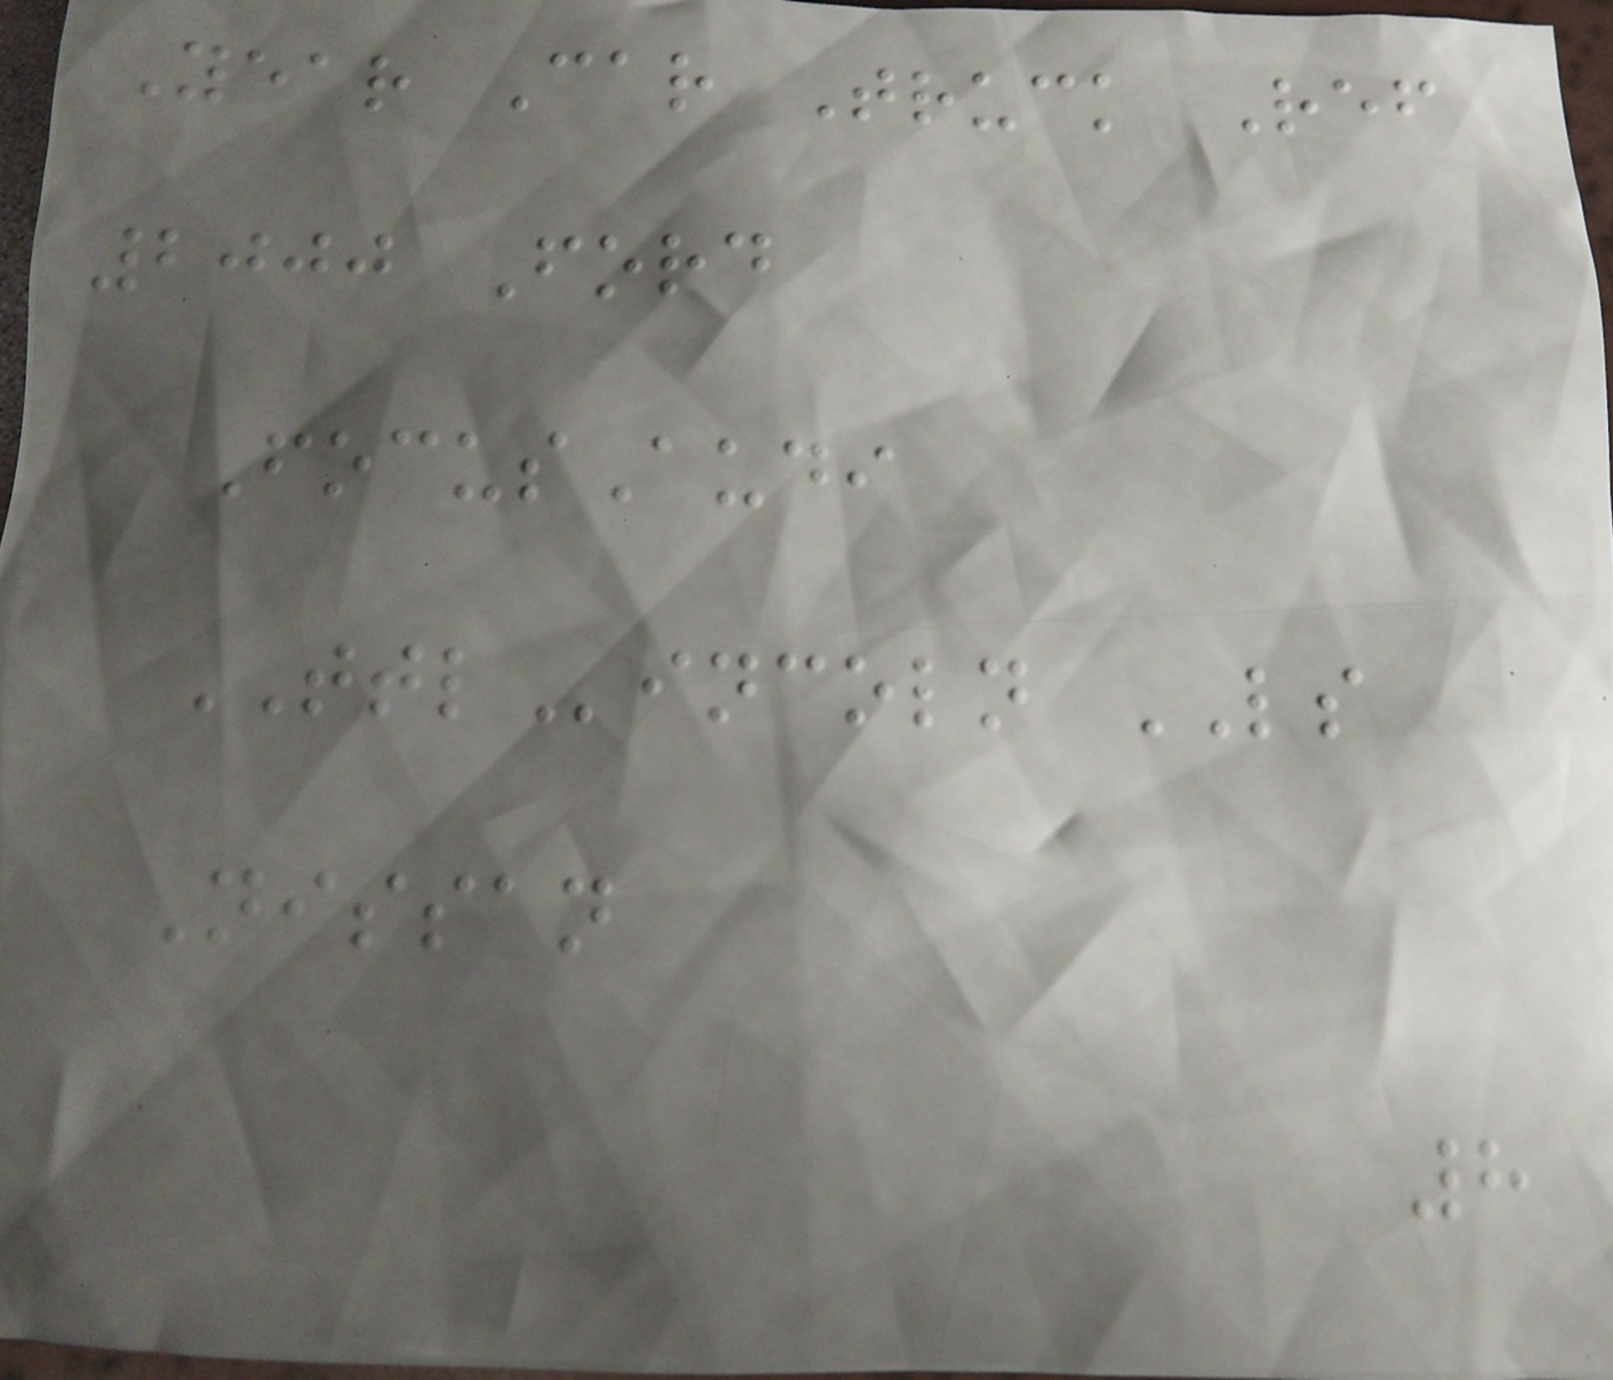Year Car Truck Ref
2000 Ford
FocusAudi
TTLincoln LS
Nissan
8
